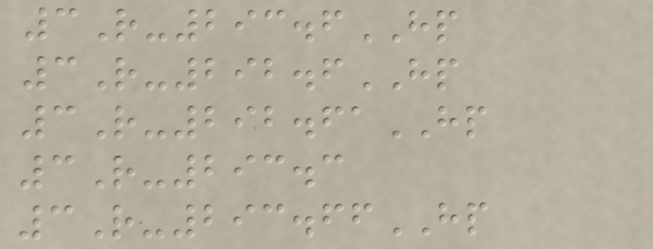3R-293.6HP
3R-292.6HP
3R-292.61HP
3R-293.3
3R-293.66HP
